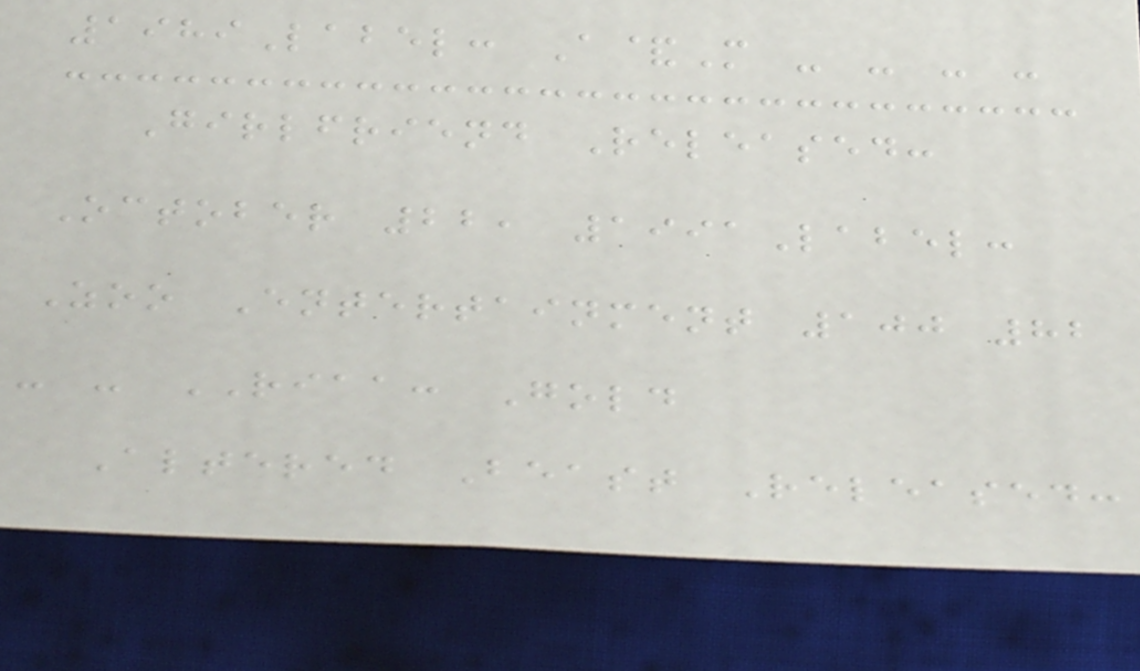1989Label: A&M - - - -
Girlfriend Released:
October 22, 1991Label:
Zoo Entertainment 100 82
- - RIAA: Gold
Altered Beast Released:
